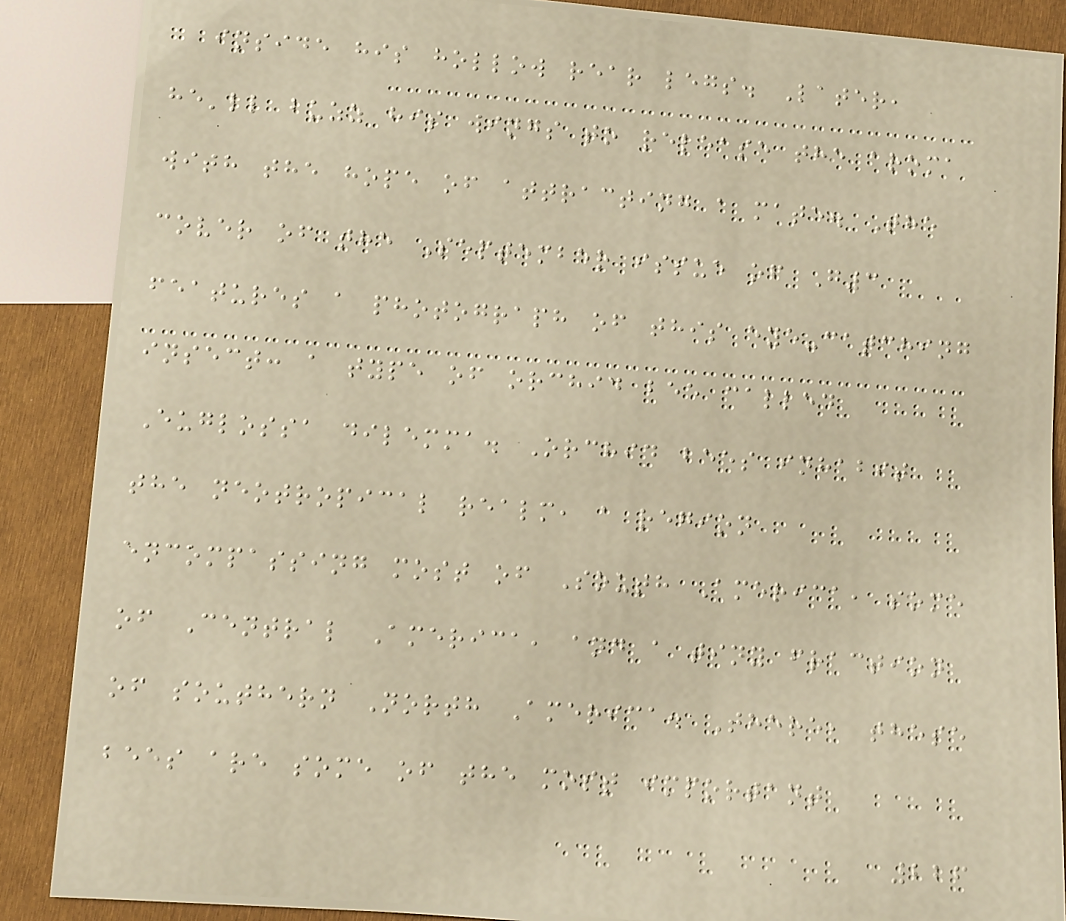inside his hollow rear legs. Later,
he'll buzz his wings to release the aroma
with the hope of attracting a mate. The
cover of the September issue of G3
features a photograph of this eye-catching
insect: a type of orchid bee called
Euglossa dilemma. Orchid bees inhabit
the neotropical realm, a region
encompassing most of South America, some
of Central America, and a tiny fraction
of southern North America. There, these
bees are some of the most important
226
